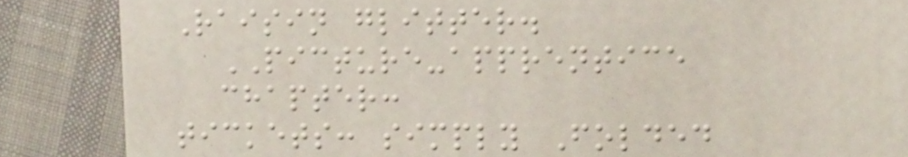Raisin glitter.
PICTURE-apprentice
chapter:
tickets: simply Folded
